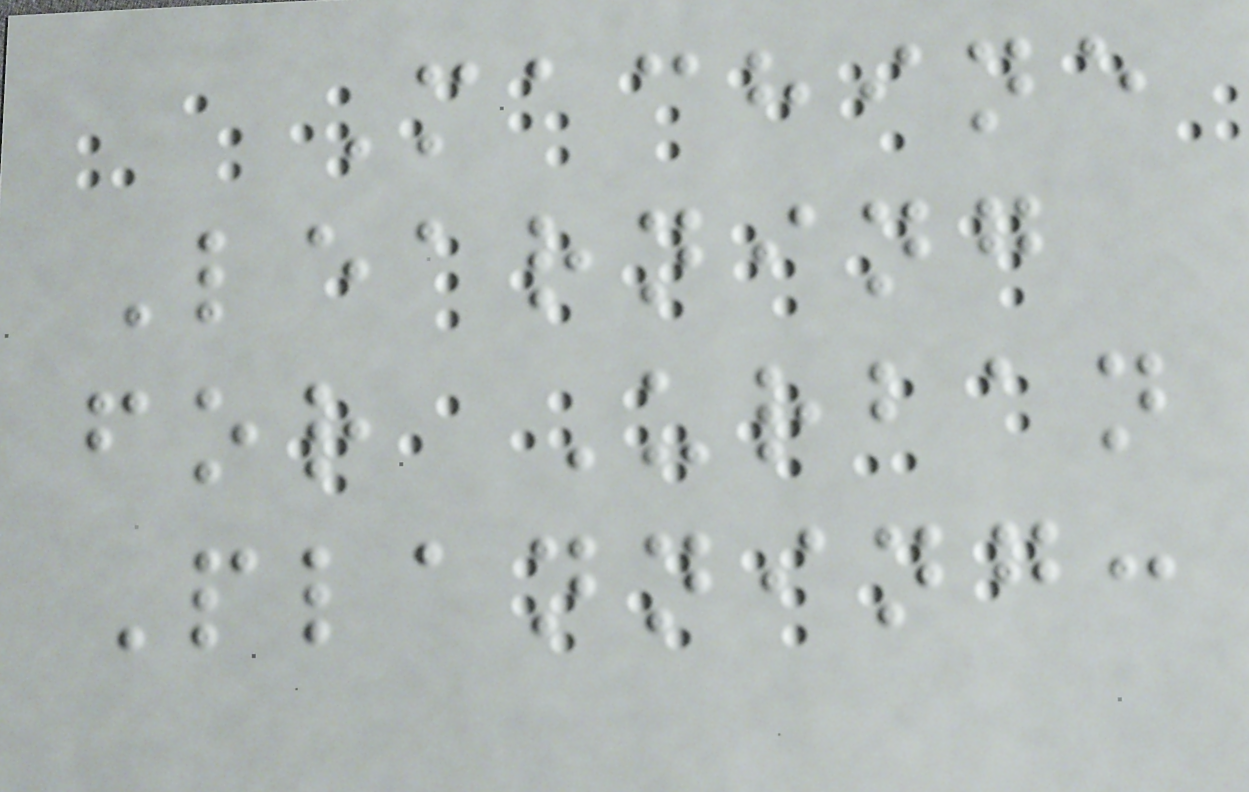Machine
Learning
for Urban
Planning:
